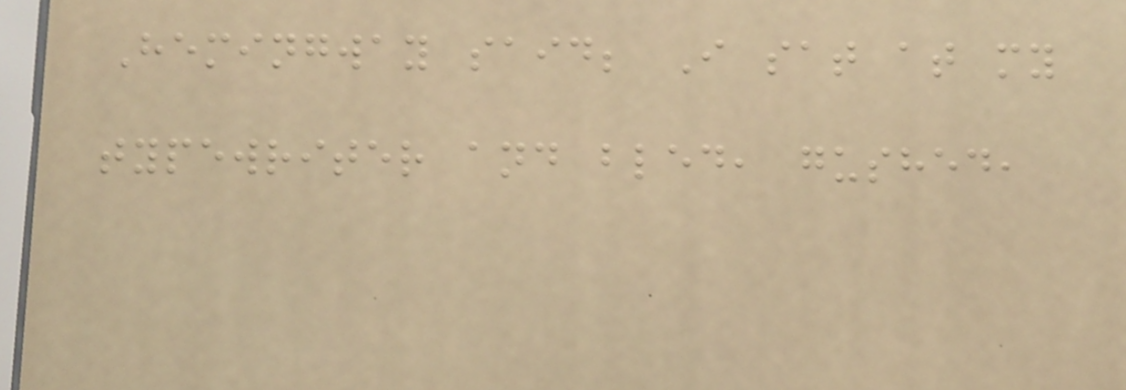Hemingway said; I sat at my
typewriter and bled, gushed,
